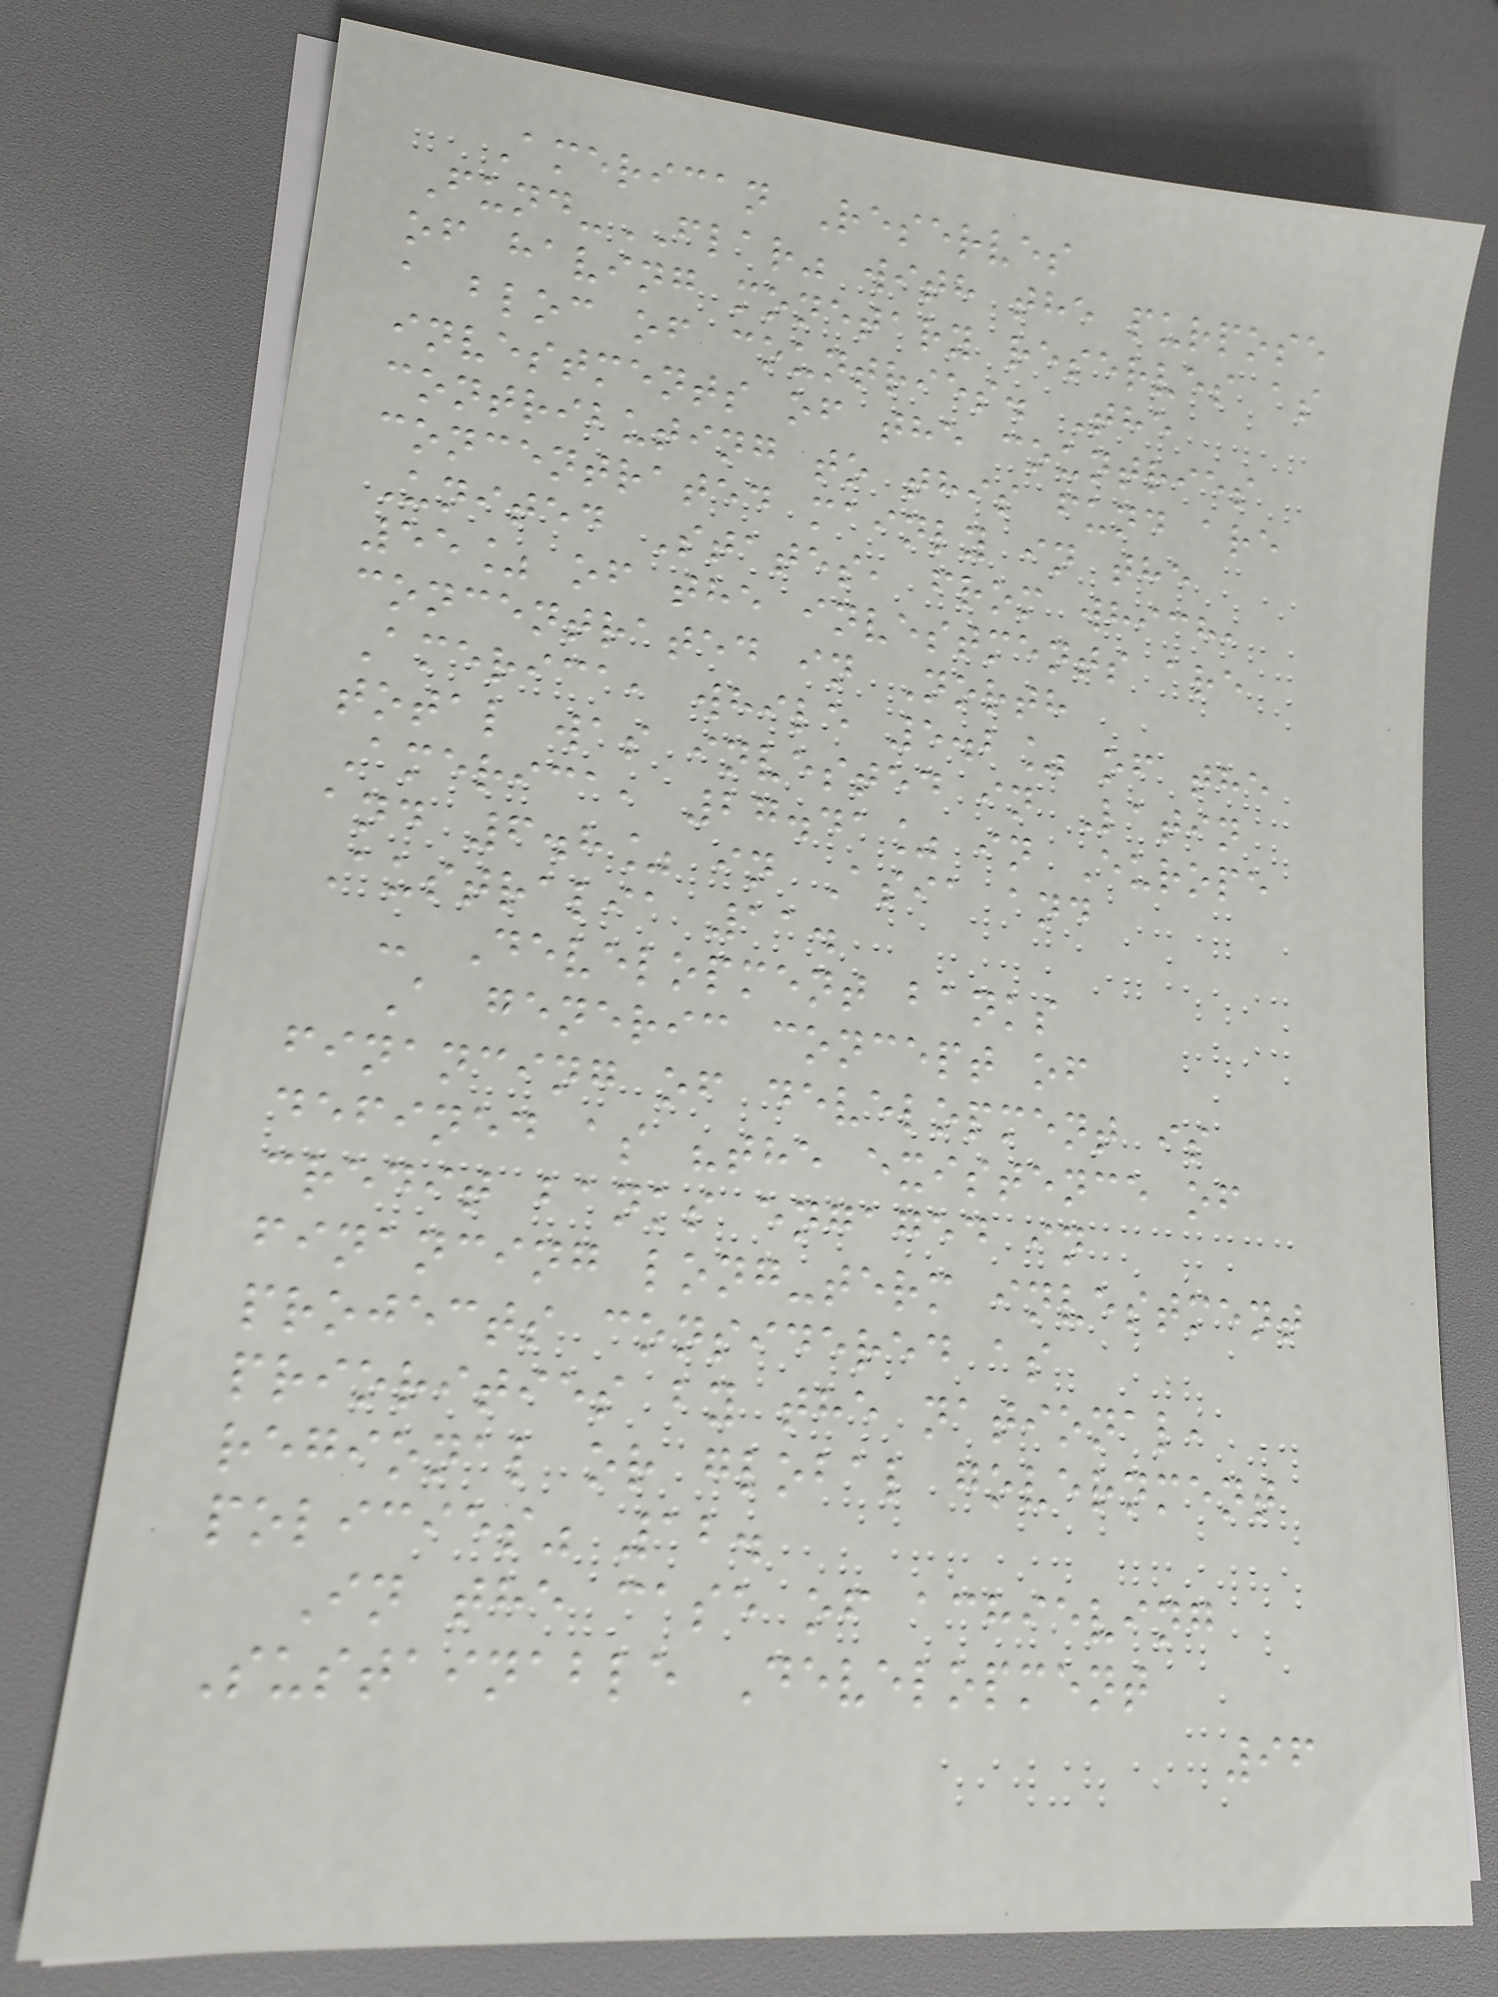American Reserves
Fund-FLAR" with the purpose
of having monetary reserves as
a bloc of countries. The
investments of the countries
contributing to this fund are
concentrated mainly in the
United States, from which,
55% of the investments are
concentrated in North
America, while 5.2% of the
total was invested in Latin
America, 27.41% in Europe
and 6.8% in Asia and
Australia 11.
- Development banks
A generic concept of
financing of development is
defined as "the existence of
credit banks engaged in
financing long-term investment
projects considered as
priorities by the national,
regional or global government
policies" 12.
In the case of achieving
Sustainable Development
96
